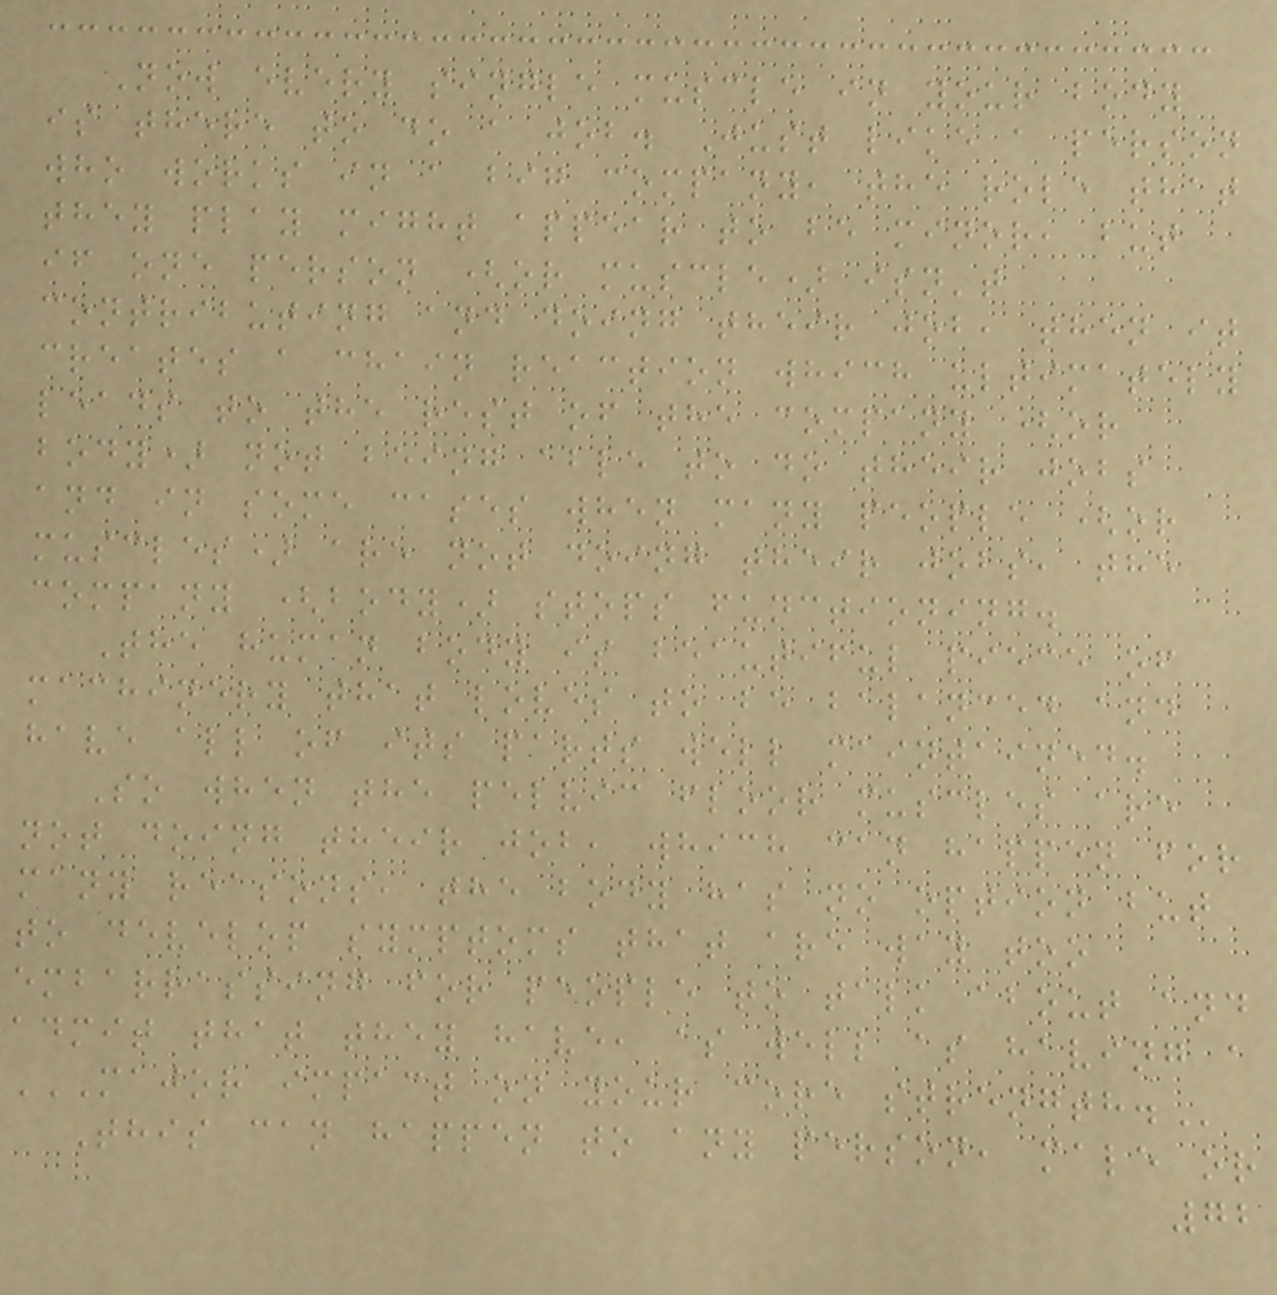Now every single muscle in your body
is there to do a job. Just like a person
who works in a big company, the role that
they play might appear to be minor, but
if one person (or muscle) isn't
contributing and doing their job, then it
creates a chain reaction which ultimately
leads to the rest of the company (or
body) not being able to do their jobs
and in some cases when many people (or
muscles) are not doing their jobs, the
company (body) stops functioning.
The human body is beautiful piece of
machinery that loves to be balanced and
have all of its parts well maintained.
So when the pelvic floor muscles are
not doing their job, which can happen for
many reasons, the body has no option but
to develop symptoms that are way too
embarrassing for people to talk about and
admit that they have, as well as having a
MAJOR IMPACT ON YOUR CORE STRENGTH.
This can happen to any person, male or
72
